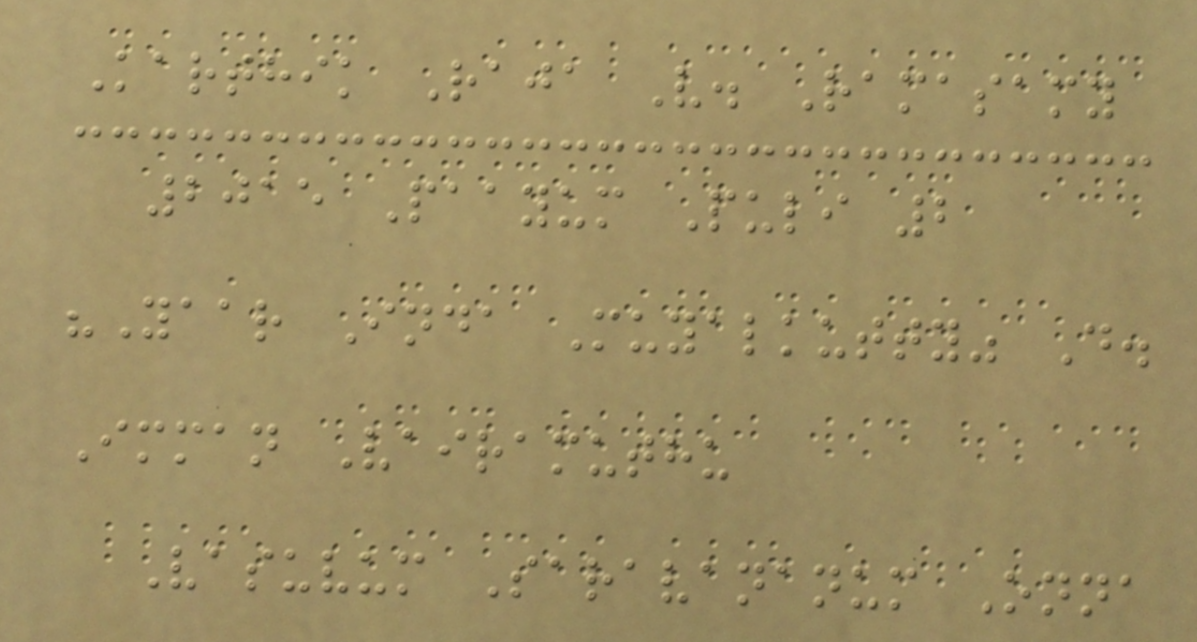Karthik Raja V. Ramasamy
2015 Paayum Puli 2
"Yaar Inda Muyalkutty" D.
Imman Vairamuthu
Vasuvum Saravananum Onna
